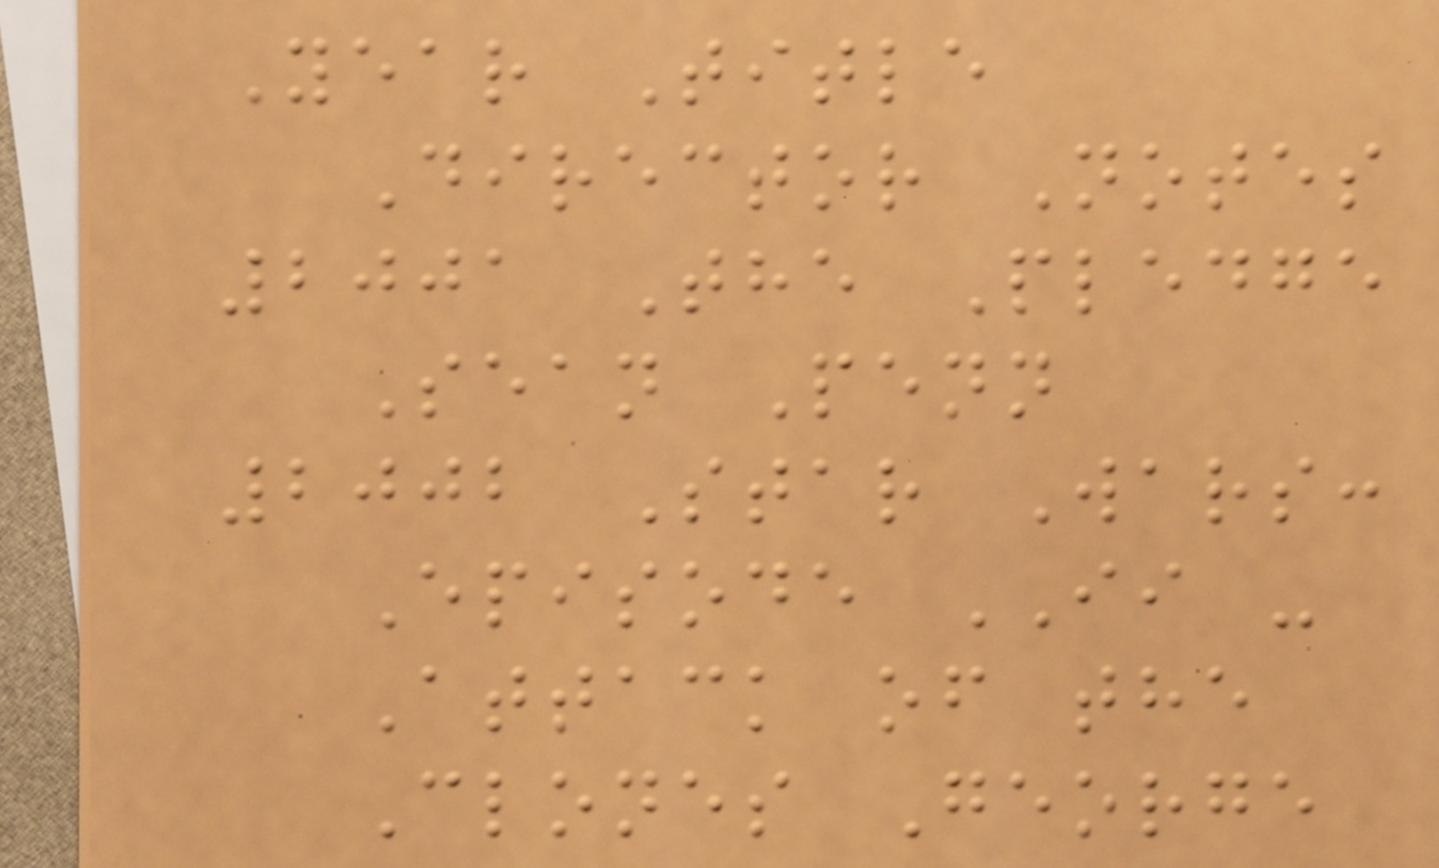Year Title
Director Notes
2001 The Pledge
Sean Penn
2002 Star Wars:
Episode II -
Attack of the
Clones George
